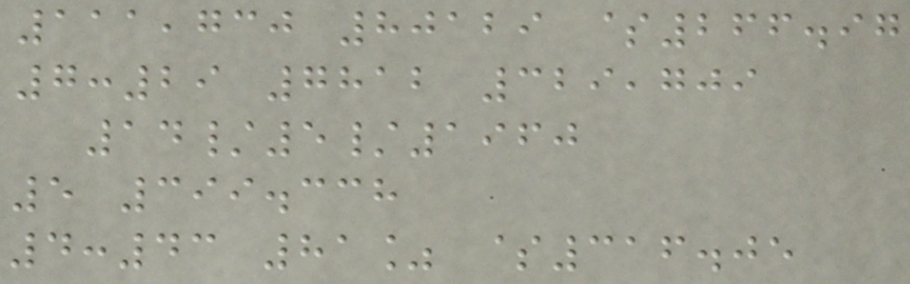111,730 80129 $266.97
7:29 7812 329,709
14/5/1960
5 399.338
4:43 81% $316.05
